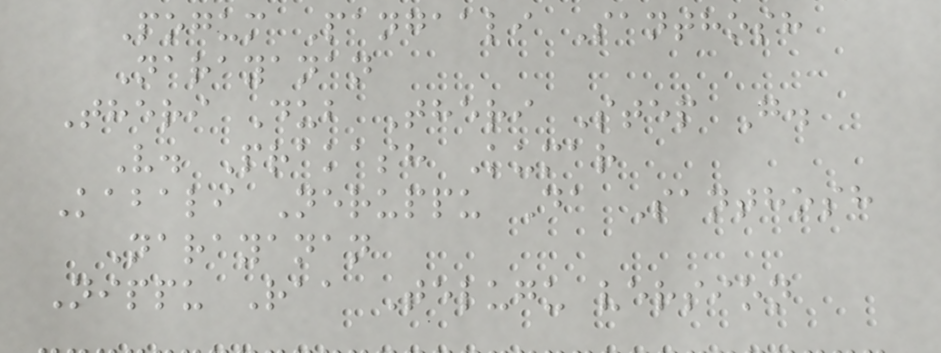Pogum Pangaali Santhosh
Narayanan
Theri Dub Theri Step G.
V. Prakash Kumar
Kabali Neruppu Da Santhosh
Narayanan
Nippu Raa Telugu version
